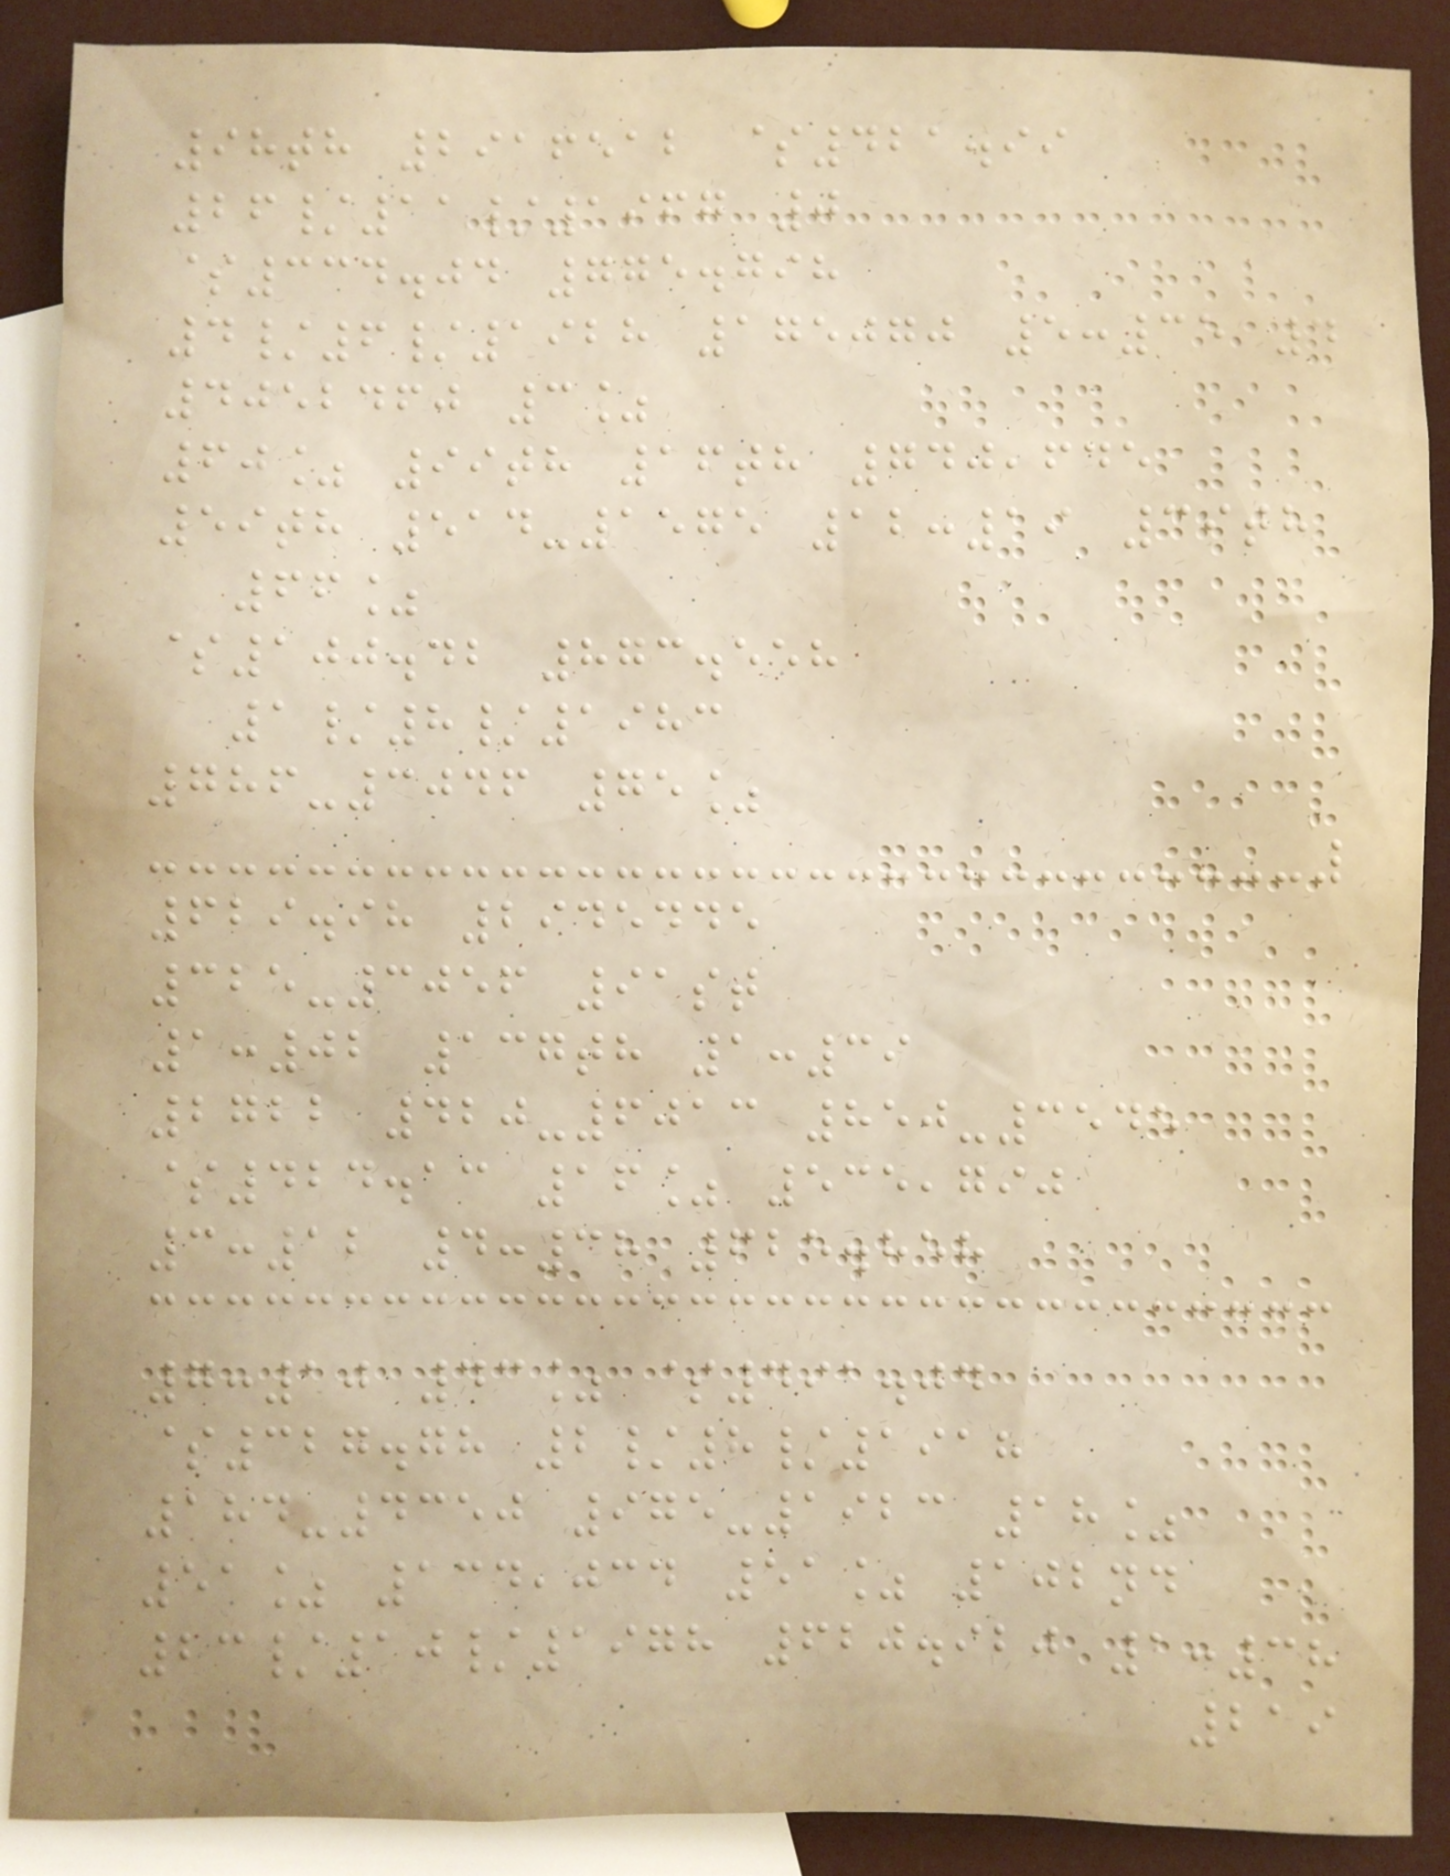98th 2916512 $421.99
26/11/1967 0
$334.04 775.798
4/6/1928 175070 5:35 4
4052460 3%
60% 99th 16th 740,645
59th 514-1575 12:19 39th
66%
$100.42 873.558
1/8/1983
786-3046 75%
629.98 2945445
325-3056 91st
1:02 137th 1:39
2722 420-6013 850-3545
$424.13 16% 535,790
3:12 4:38 625.858
7:10 43% $491.04
$327.78 2/8/1918
184-4350 975-1923 18%
51% 134,034 51% 102nd
23/10/1978 620.920 1:38
219
